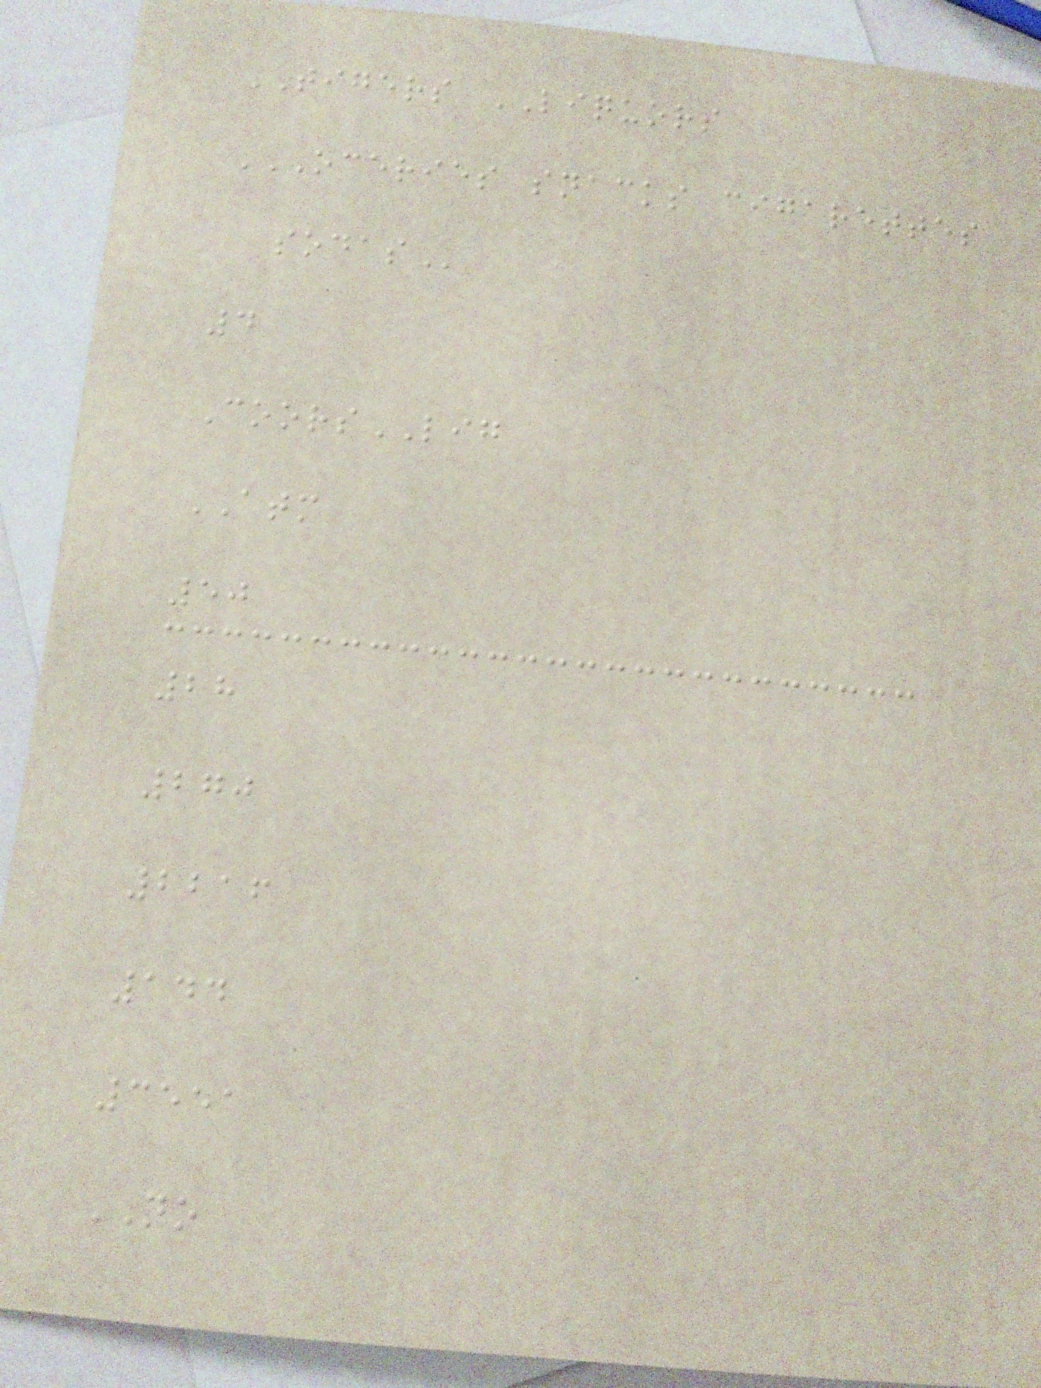TIGERS LIQUORS
OCERIES SNACKS CIGARETTES
SODAS
4
CoorsLIG
ATM
50
28
270
2216
144
3551
NO
